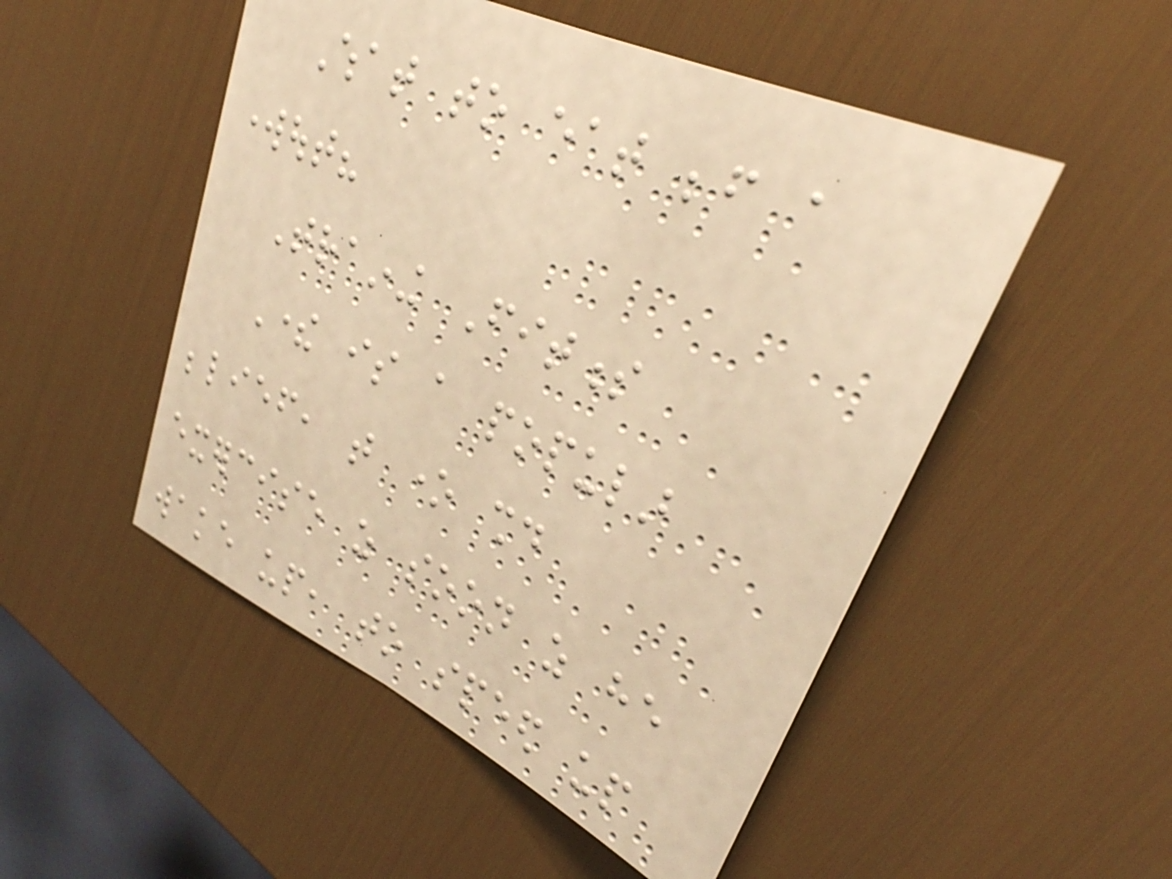What to eat before a
workout?
Training Fitness
There is a popular
belief, that one should
exercise as soon as he
wake up, to speed up
